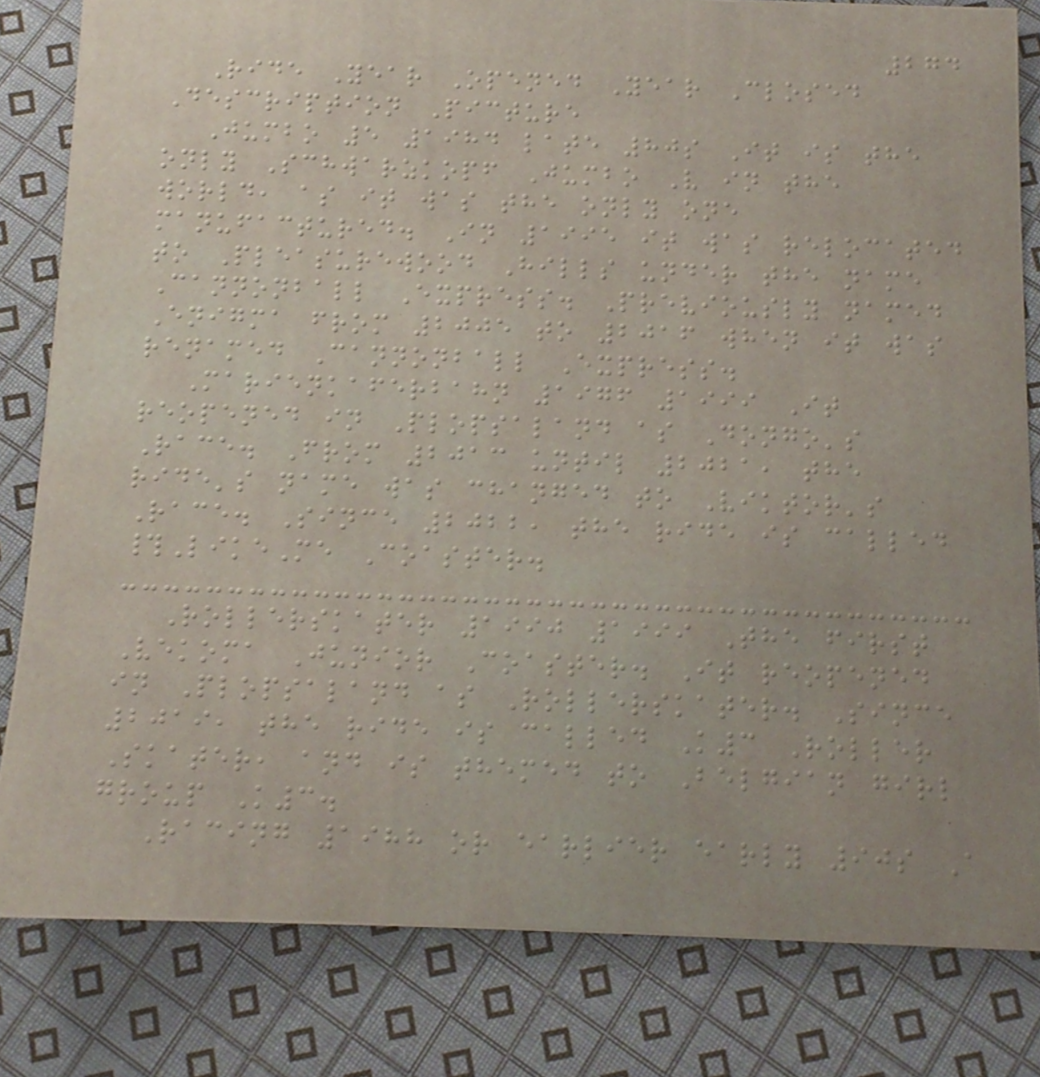274
Ride Year Opened Year Closed
Description Picture
Jumbo 5 1984 late 80s It is the
only Schwarzkopf Jumbo V in the
world, as it was the only one
manufactured. In 1995 it was relocated
to Pleasurewood Hills under the name
Cannonball Express. Previously named
Enigma from 2005 to 2016 when it was
renamed Cannonball Express.
Marienkaferbahn 1976 1999 It
reopened in Plopsaland as Dongo's
Race. From 2013 until 2021, the
ride's name was changed to Viktor's
Race. Since 2022, the ride is called
#LikeMe Coaster.
Rollerskater 1990 1999 The first
Vekoma Junior Coaster. It reopened
in Plopsaland as Rollerskater. Since
2019, the ride is called K3 Roller
Skater, and is themed to Belgian girl
group K3.
Racing 1988 or earlier early 90s A
